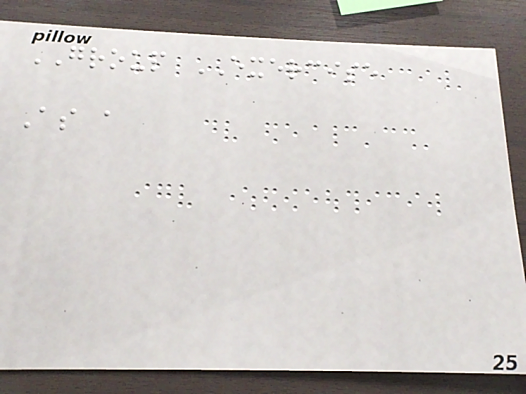GROUP EXERCISE
As a
